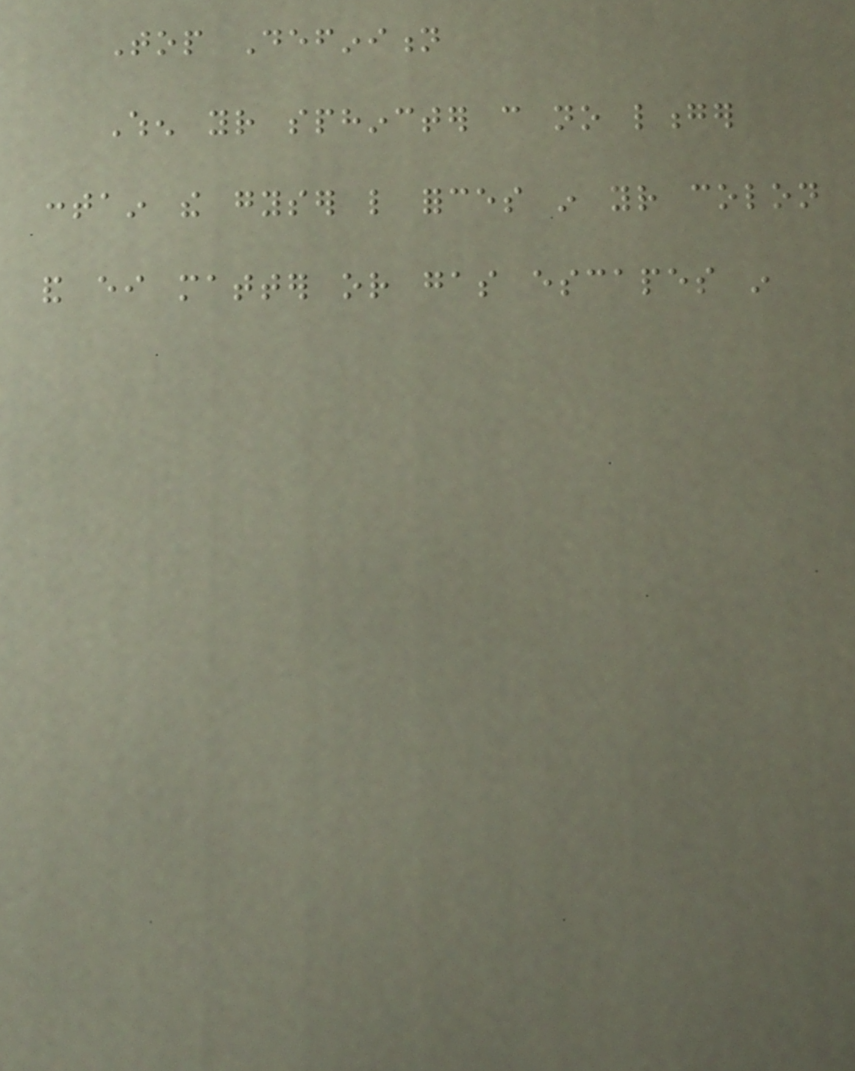Top Definition
When your sphincter can no longer
contain the gyser like forces in your colon
and either matter or gas escapes in
